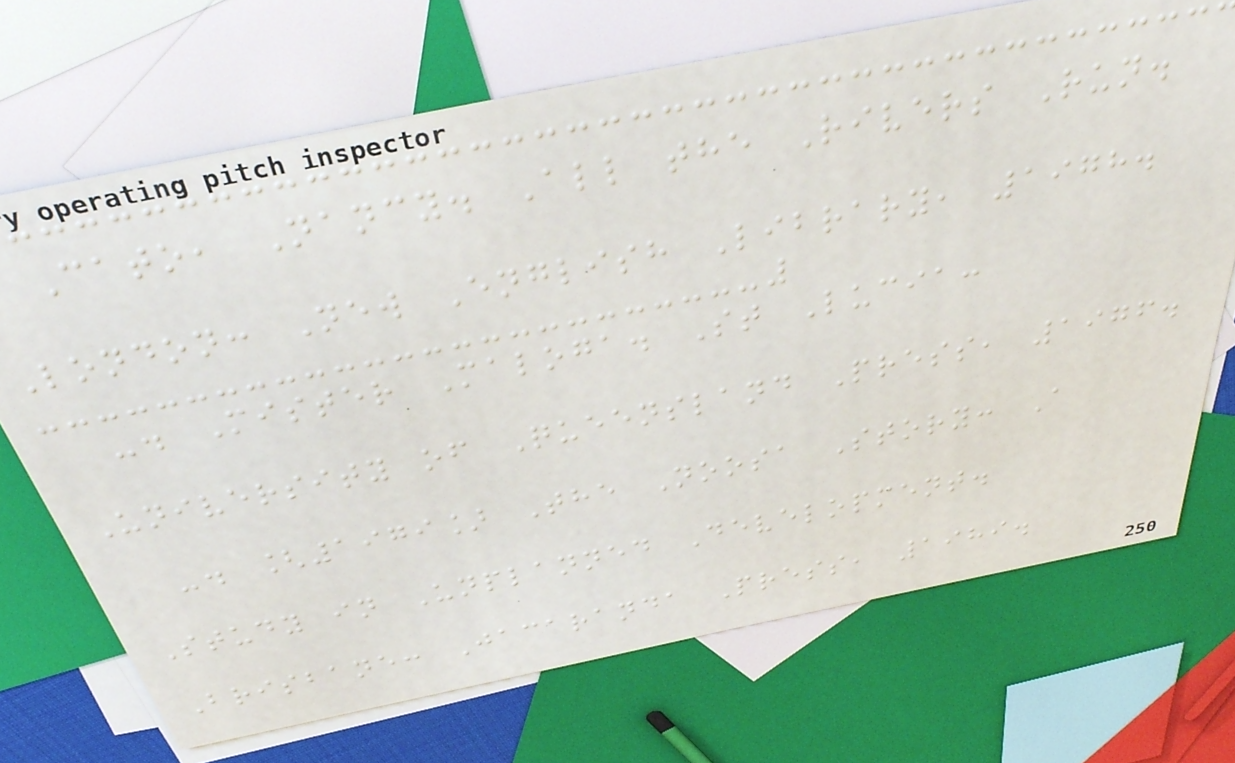Cato, Nancy. All the Rivers Run.
London: New English Library, 1978.
-. Mister Maloga. St Lucia:
University of Queensland Press, 1976.
-. [1979] The Noosa Story: A
Study in Unplanned Development.
Brisbane: Jacaranda Press, 1989.
